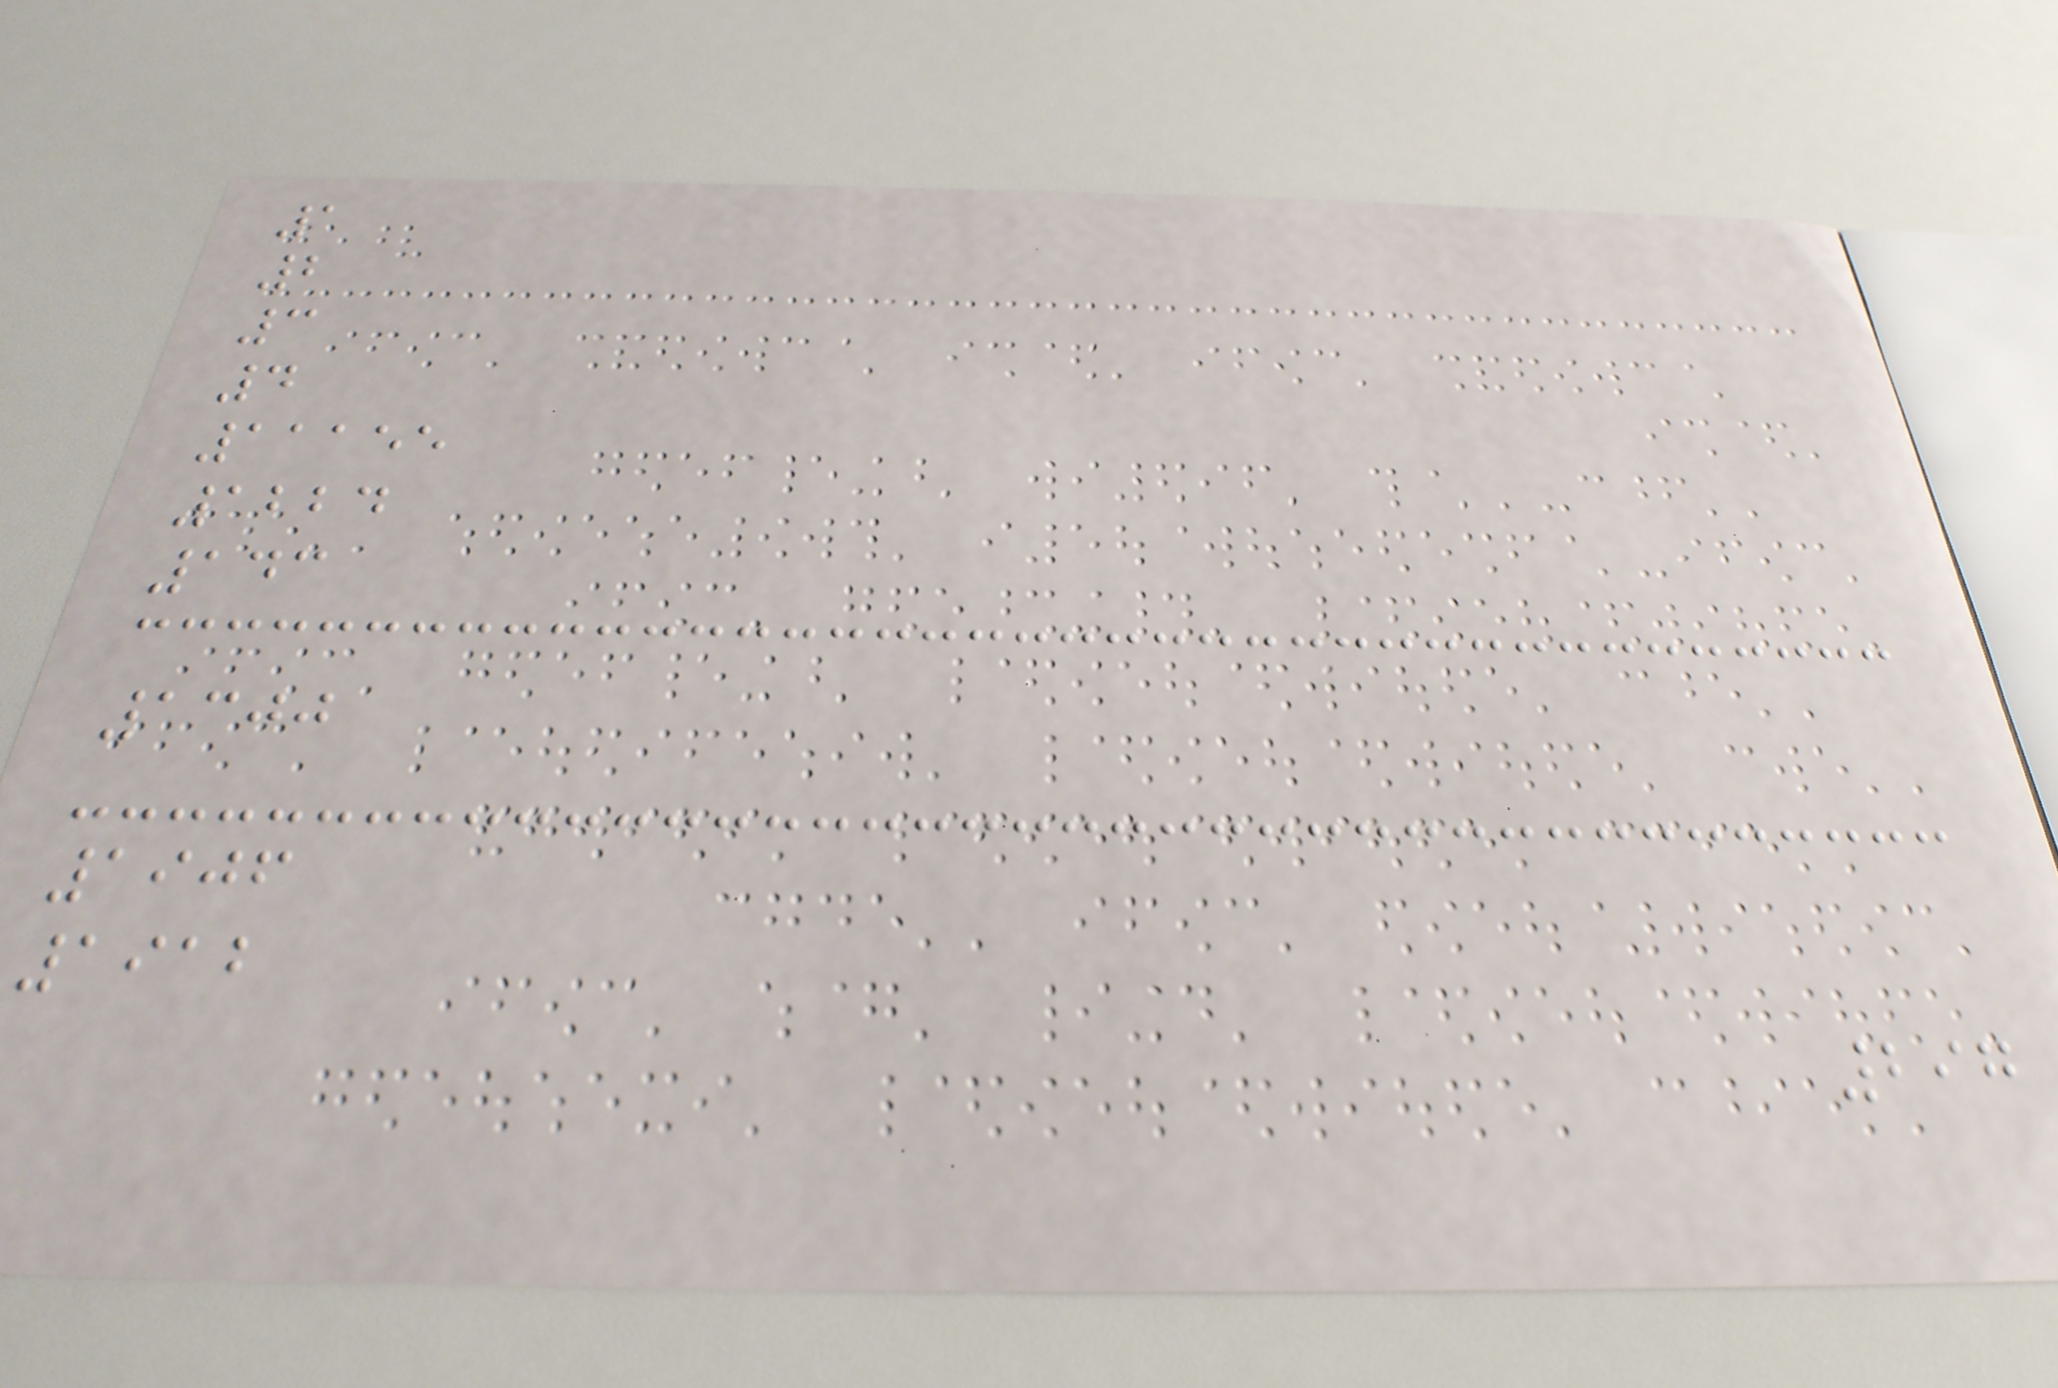1
2
3
4
11155
1224
143
1300
1906
1912
297
